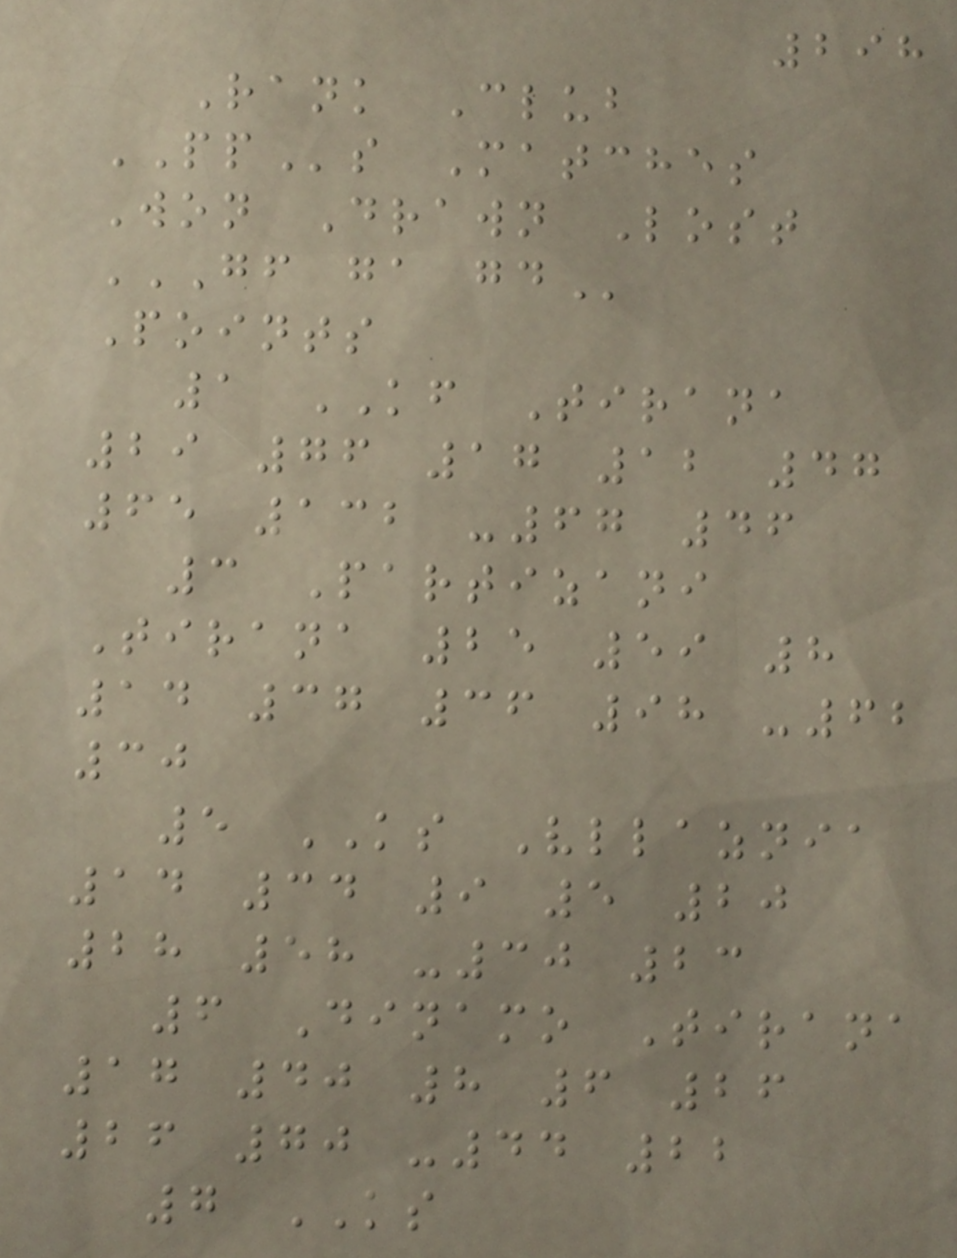298
Rank Club
PPs Matches
Won Drawn Lost
GF GA GD
Points
1 KF Tirana
29 76 17 12 47
65 132 -67 46
3 Partizani
Tirana 25 59 8
14 37 36 98 -62
30
5 KS Vllaznia
14 34 9 5 20
28 58 -30 23
6 Dinamo Tirana
17 40 8 6 26
26 70 -44 22
7 KS
